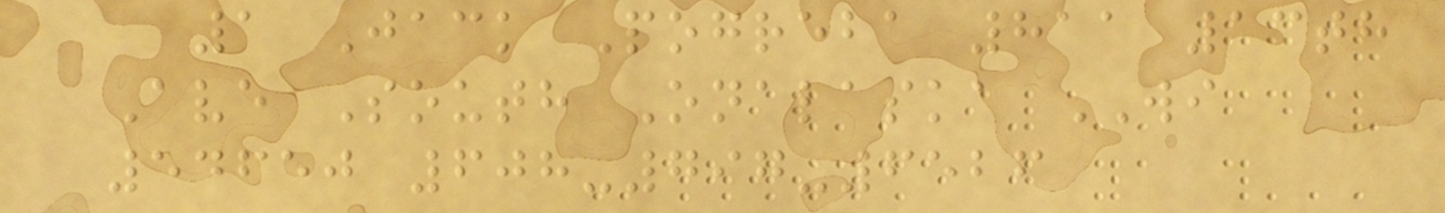1 Jack Pogreba 811 13th
Ave South Onalaska WI
54650 608-797-6526
